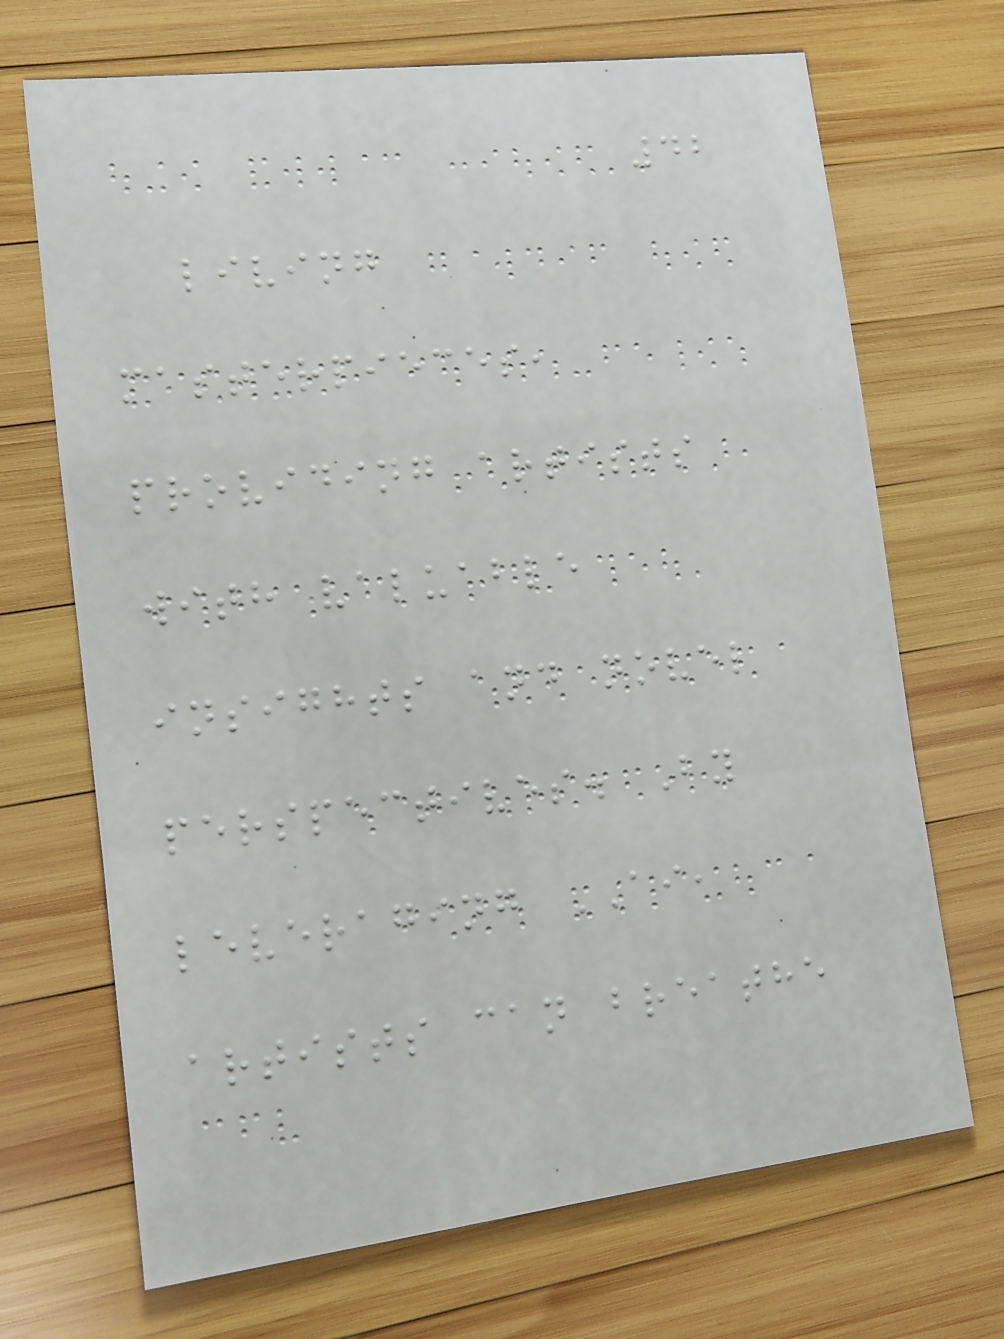42
living
masterpieces,
providing artists
with valuable
insights and novel
perspectives. By
leveraging AI,
artists can breathe
